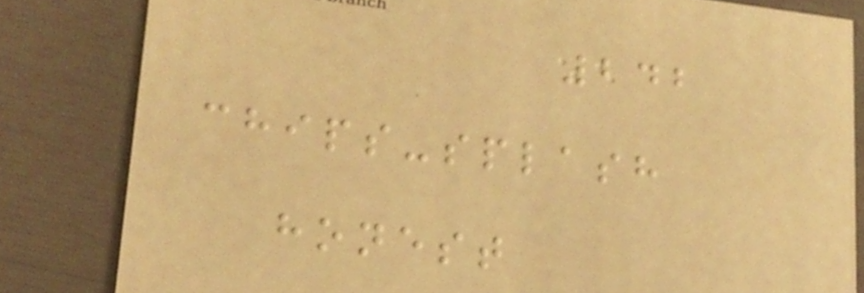242
chips-splash
honest
